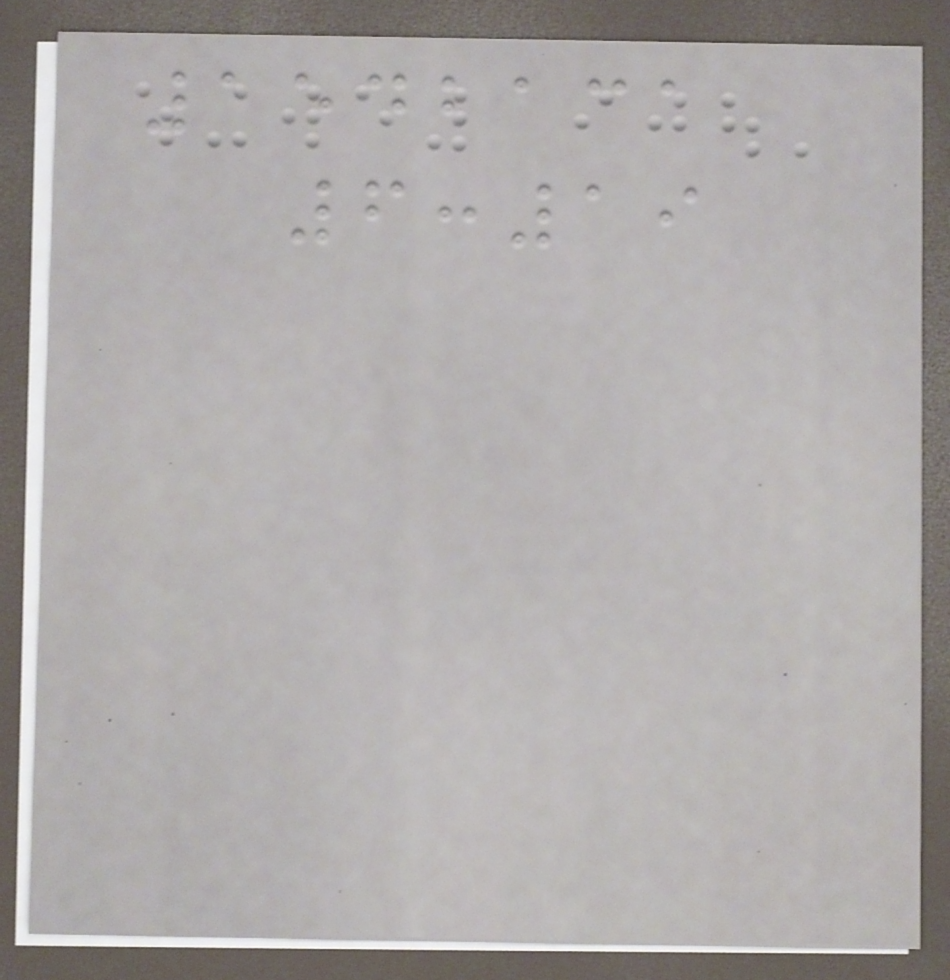1542131
6:19
